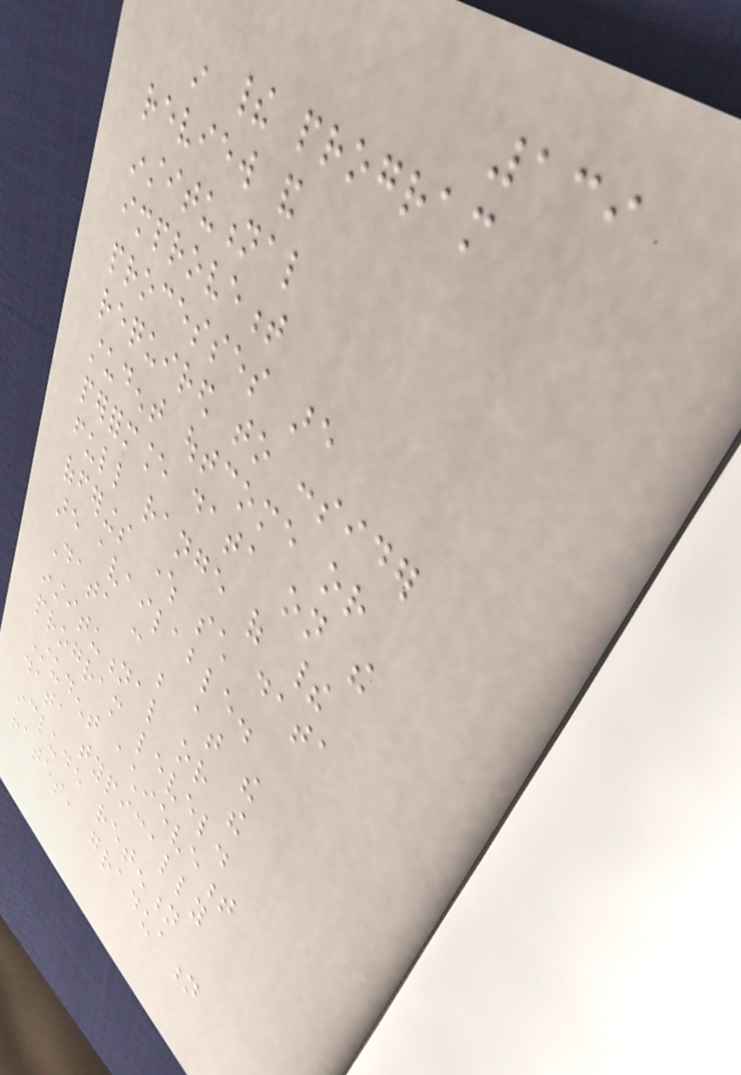139
in their program
review and
institutional
improvement
processes are
required to consider
student outcome or
performance data on the
full range of their
offerings where such data
are available.
Data can be at the
institutional or the
program level.
Student achievement
data typically
include retention
rates, graduation
